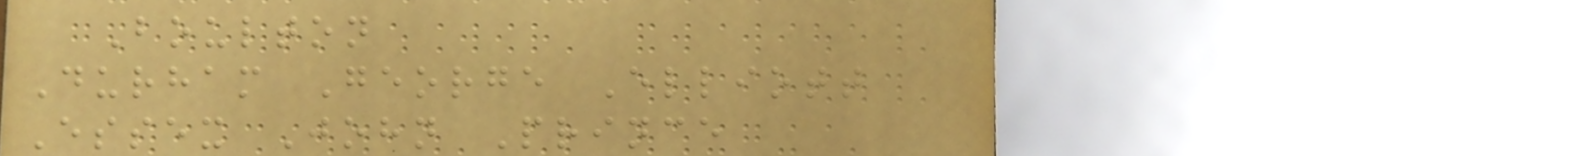Boulton
Durham George Elliott
Essex John Prince
